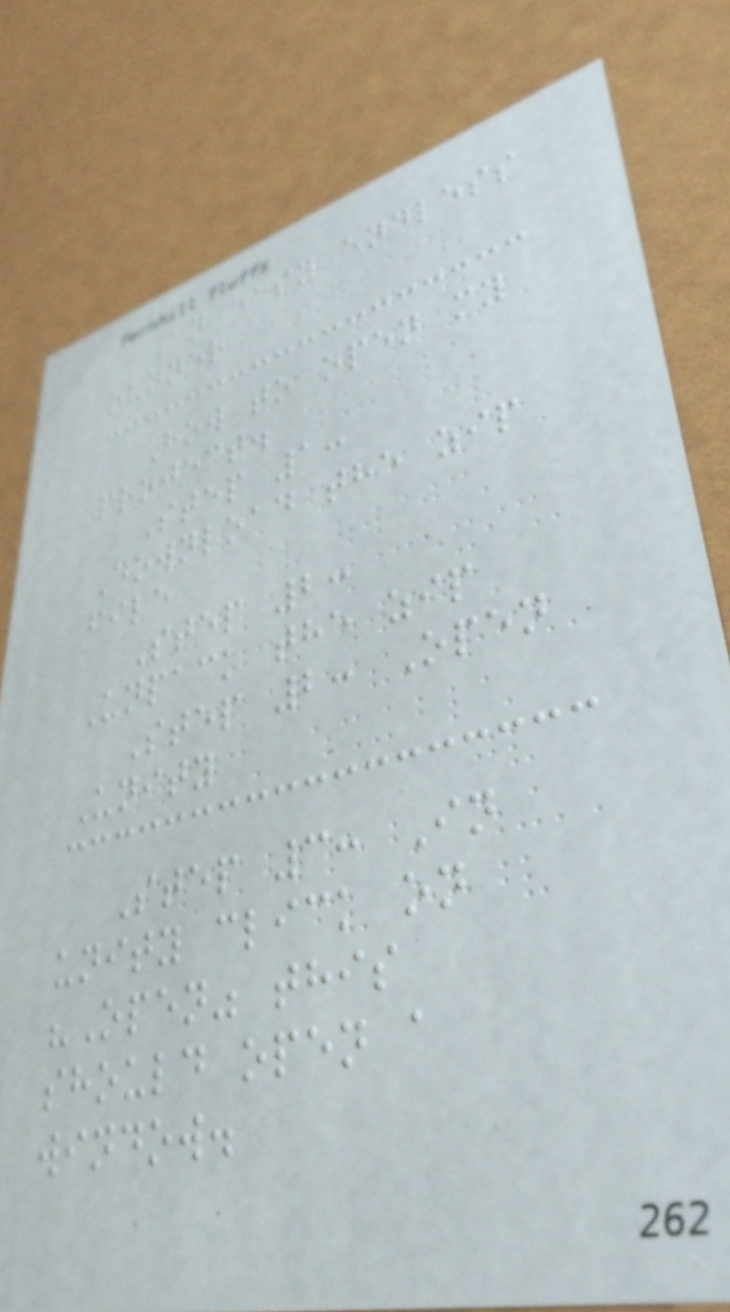An easy endless
runner
How to open my
project.
Step 1:
Download the zip
file
Step 2:
Unpack the zip
Step 2: Open
Unity
Step 3: In
unity click on
"Open" this
should open a
window.
